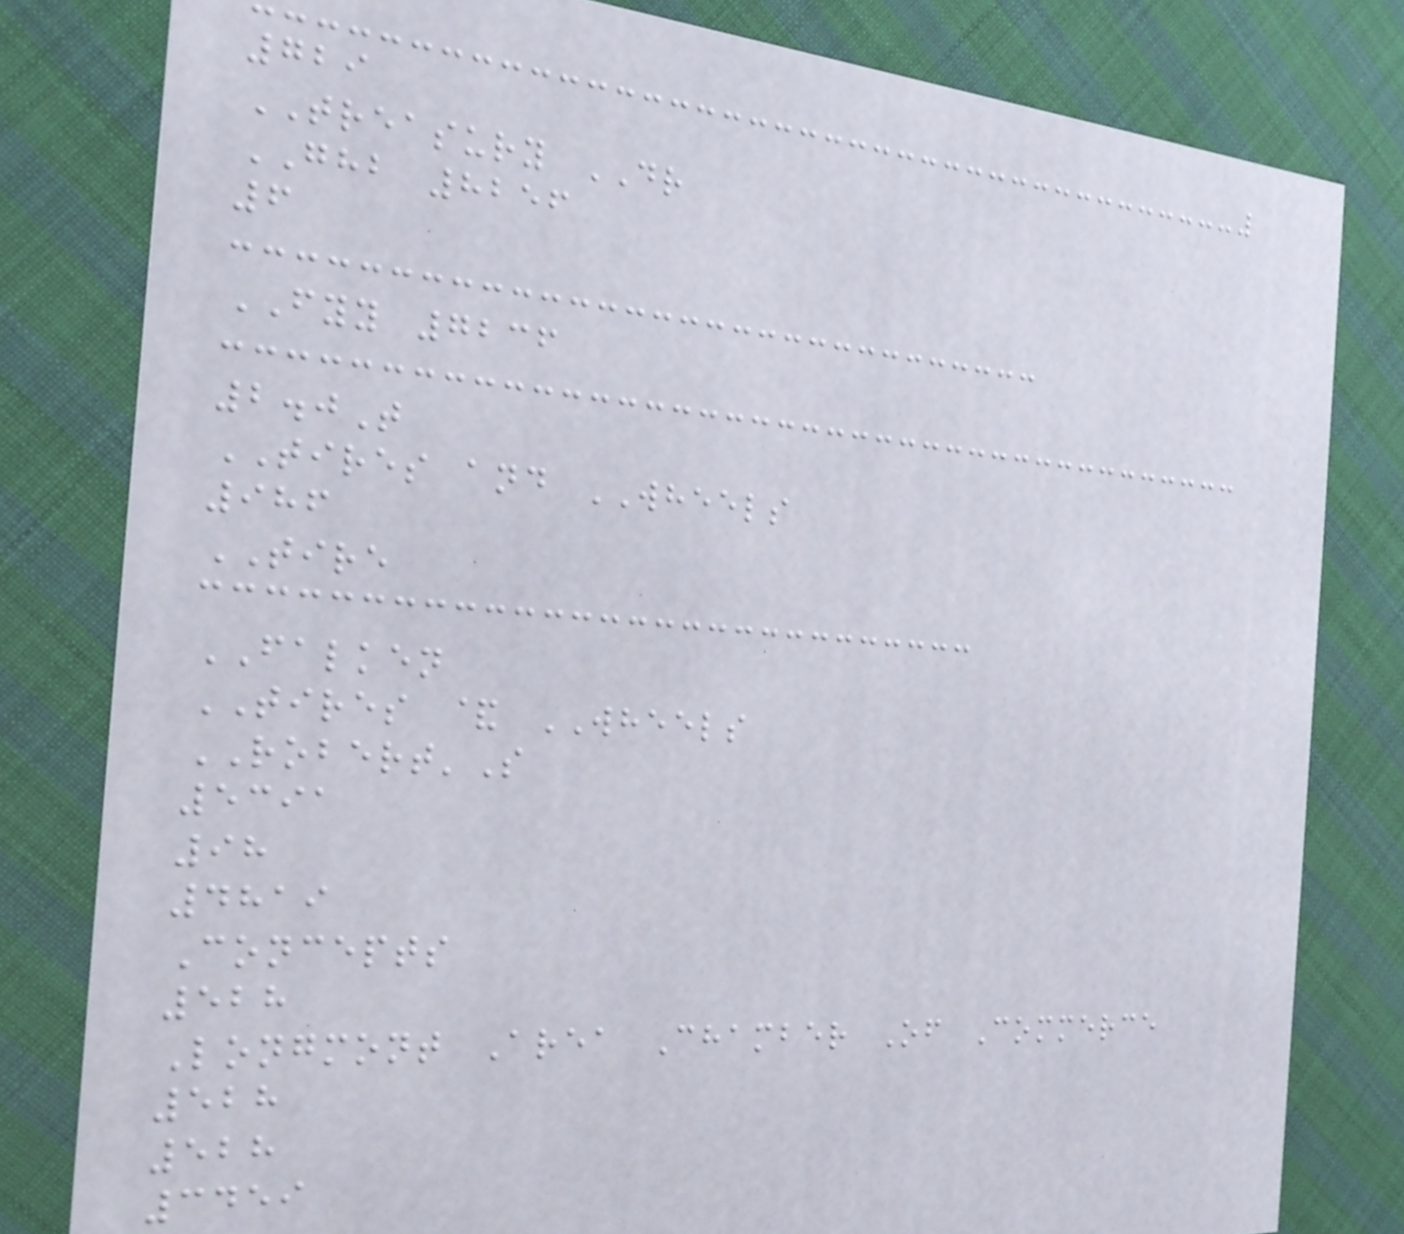729
TREASURY DR
GHB 8256
6
FYY 7236
2.0T
TIRES and WHEELS
986
TIRE
FALKEN
TIRES & WHEELS
ROBERT'S
5391
98
4819
Concepts
528
Longmont Area Chamber Of Commerce
528
528
3459
